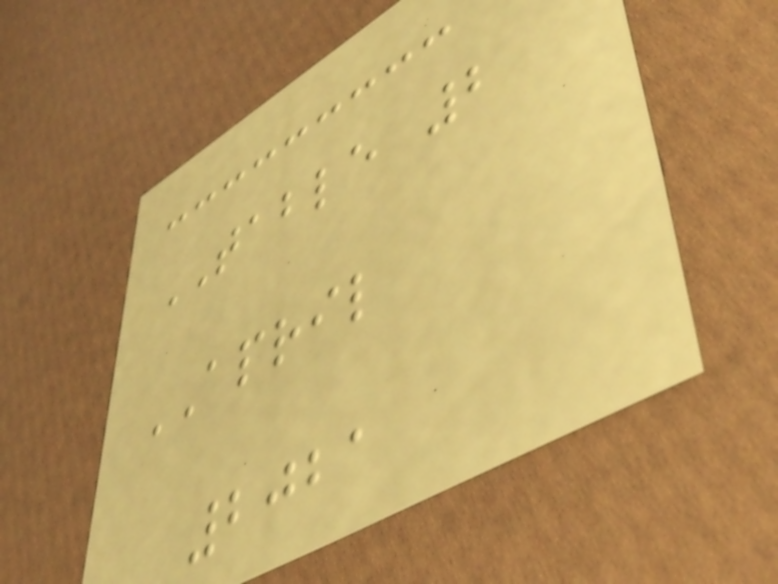TABLE 2
APRIL
2021
